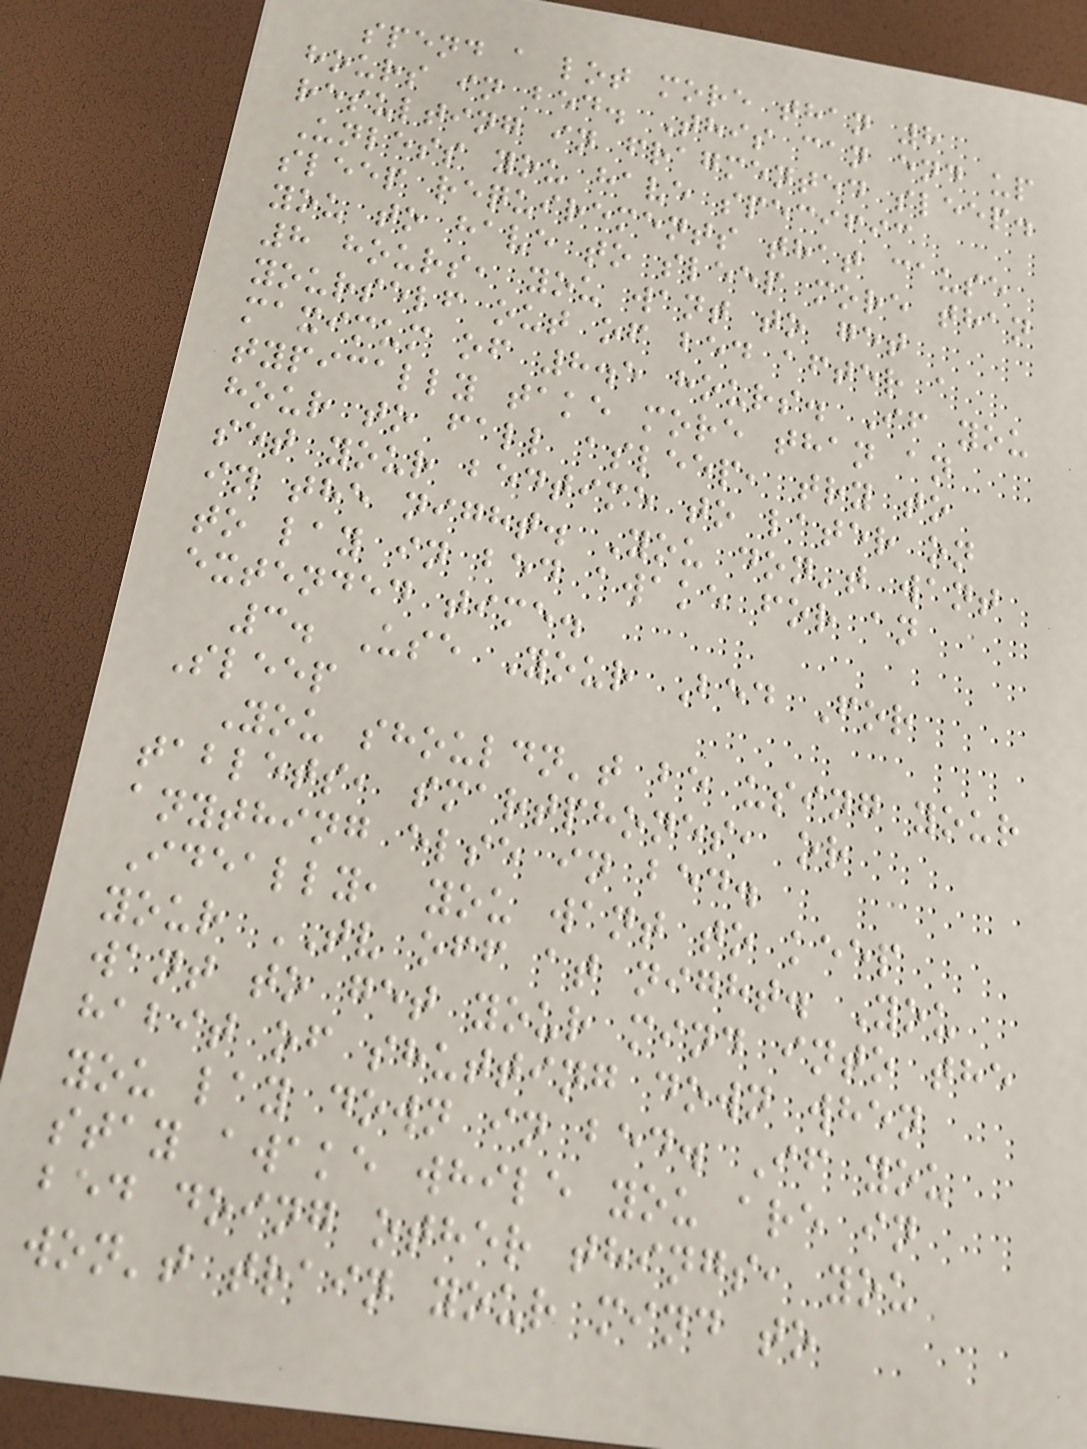spend a lot more than 8
hours in bed. This can end up
resulting in fragmented sleep.
Unless you have specific
sleep requirements that cause
you to have to sleep more than
8 hours, you want to get
yourself out of bed after a
maximum of 8.5 hours. If you
typically take more than an
hour to fall asleep, try to
set your bedtime to later on
in the night. You don't want
to lay in bed awake for an
extended time.
3. Use Your Bed For
Sleep
You shouldn't be using your
tablets, smartphones, or
anything else in bed.
Ideally, you want to keep
your TV off at night. You
want to get your mind into the
habit of shutting down when
you lay down in bed. If you
stay awake while you are in
bed doing other things, you
won't train your mind to
